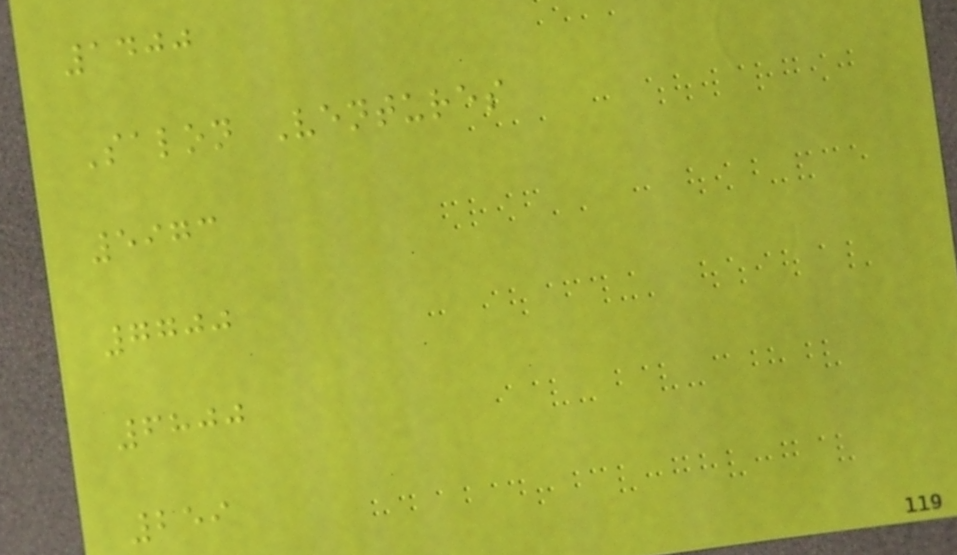1400
Salon Ventures
5973
7700
6800
259
